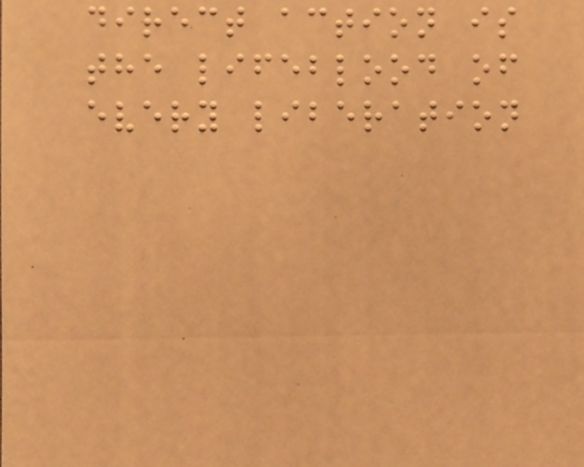direct action is
the lifeblood of
every liberation
